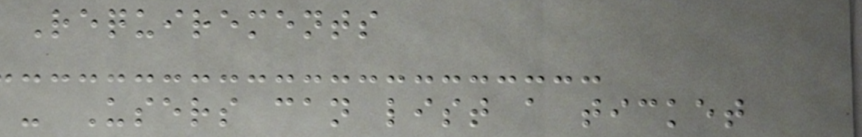Requirements
- Users can list a ticket
